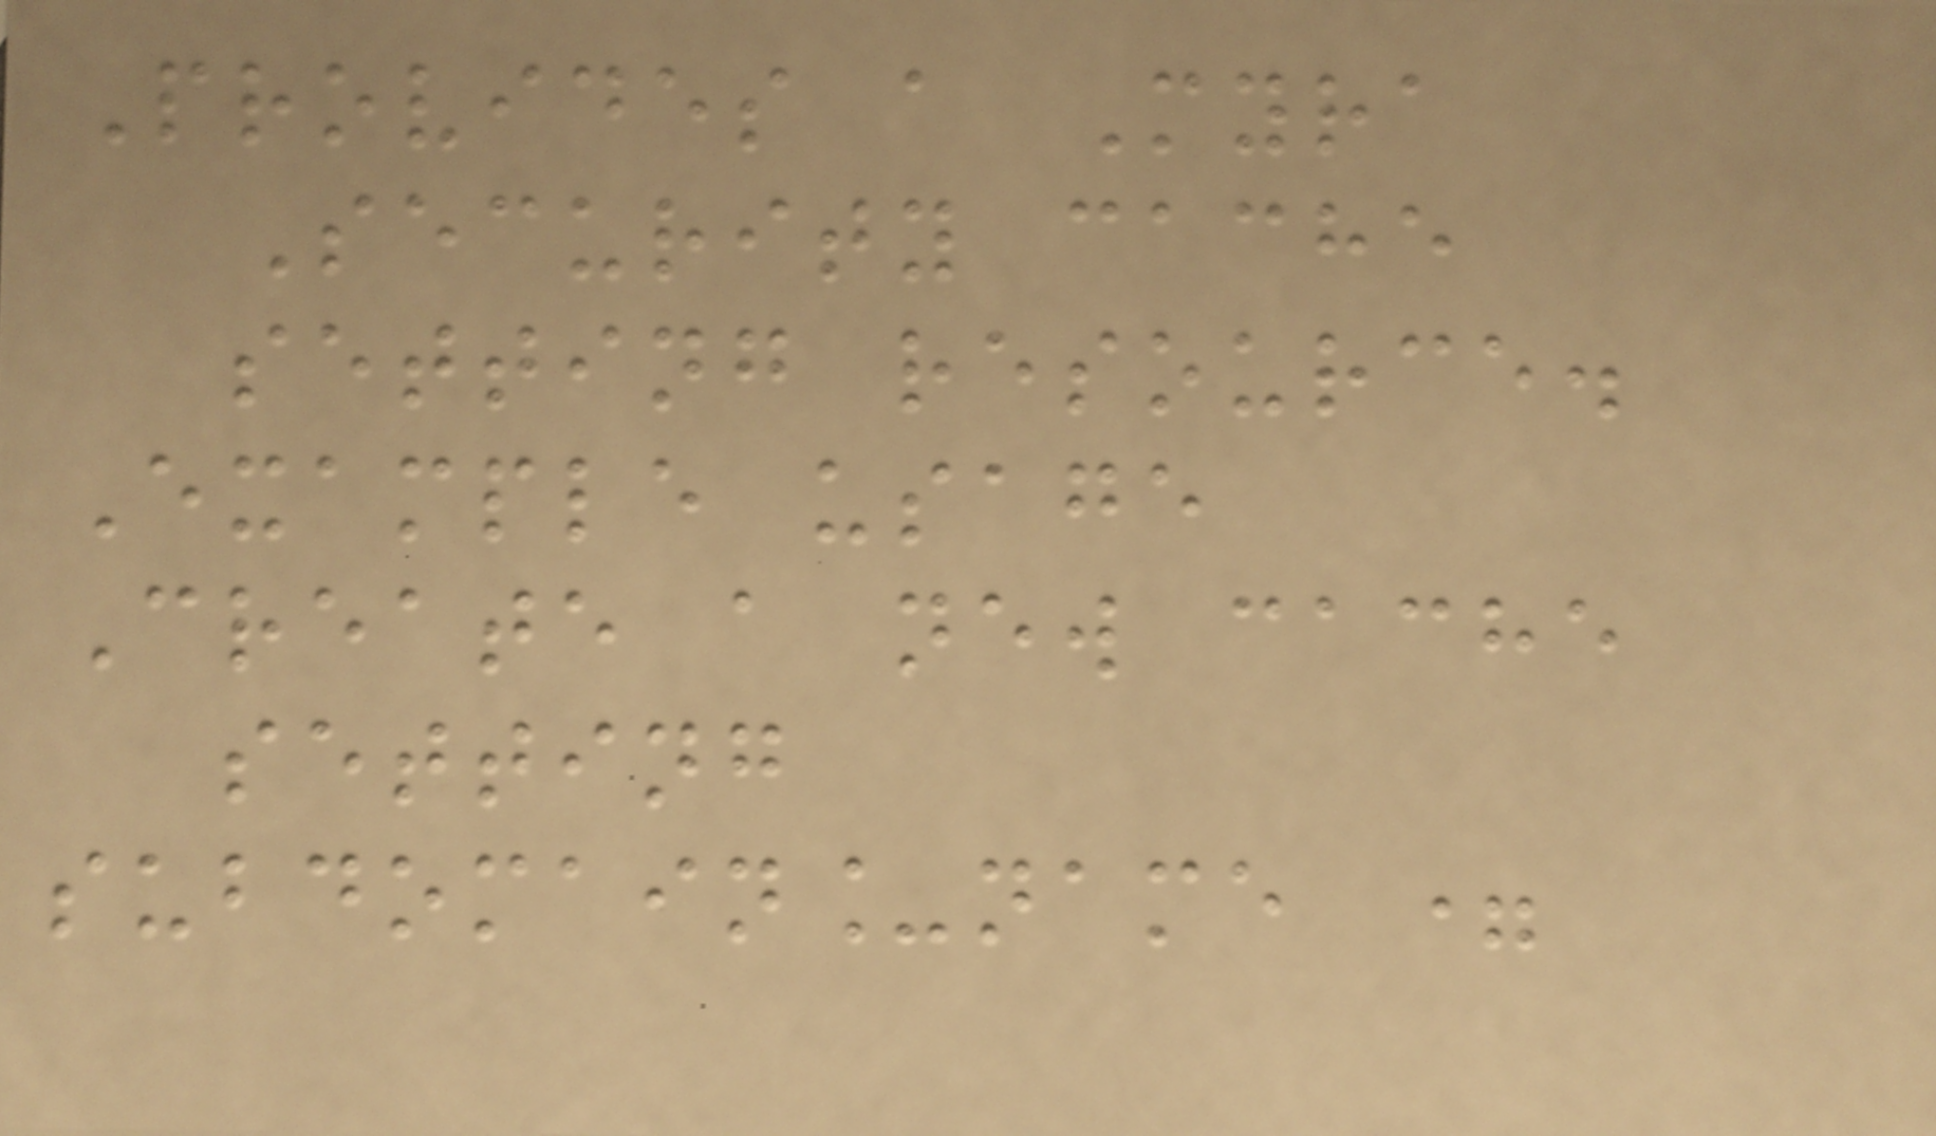Provides a Myra
Security cache
setting resource.
Example usage
Create a new cache
setting
subdomain_name =
